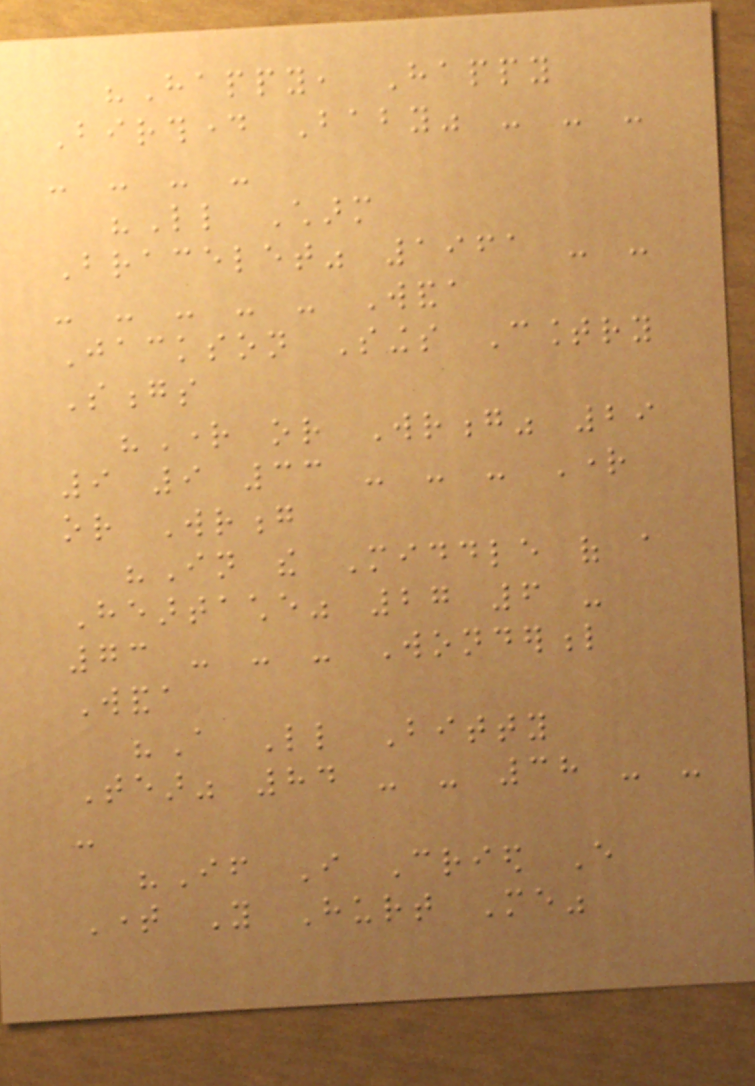"Happy, Happy
Birthday Baby" - - -
- - - -
"Little Charm
Bracelet" 1961 - -
- - - - - Wanda
Jackson Sings Country
Songs
"Right or Wrong" 29
9 9 33 - - - Right
or Wrong
"In the Middle of a
Heartache" 27 6 -
73 - - - Wonderful
Wanda
"A Little Bitty
Tear" 84 - - 38 - -
-
"If I Cried Every
Time You Hurt Me"
